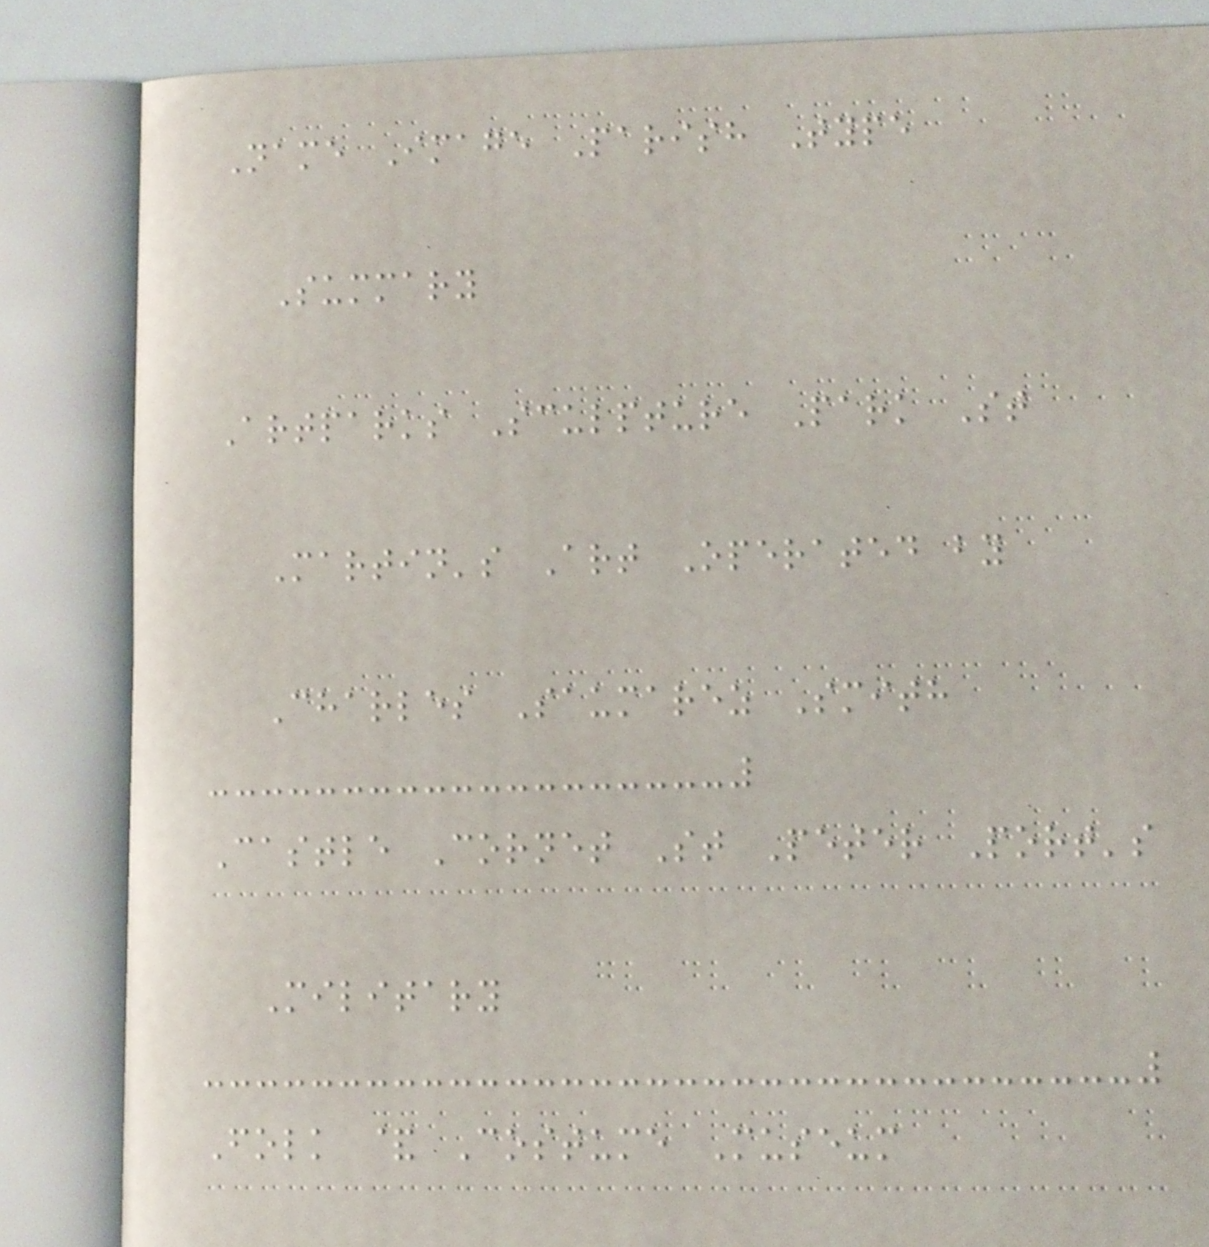Name Image Parish Type
Summary
Artparks Sculpture Park St
Martin's Art Operated by
Charles Saumarez Smith
Castle Cornet St Peter Port's
Military
Folk & Costume Museum
